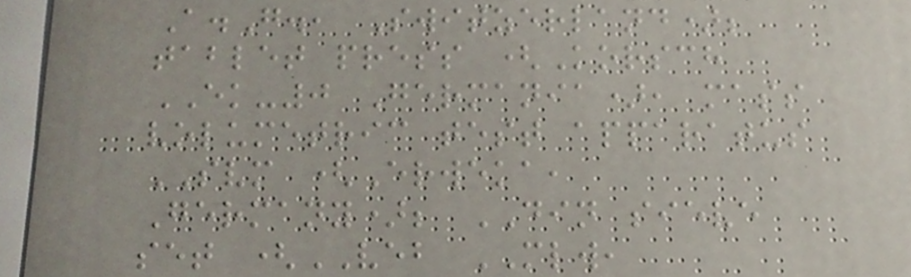A.G., Switzerland);
tablet press (Korsch
EK-0 Germania), mass
volumetric test apparatus
SVM (Erweka,
Germany); DIN sieve
set (VEB MLW,
